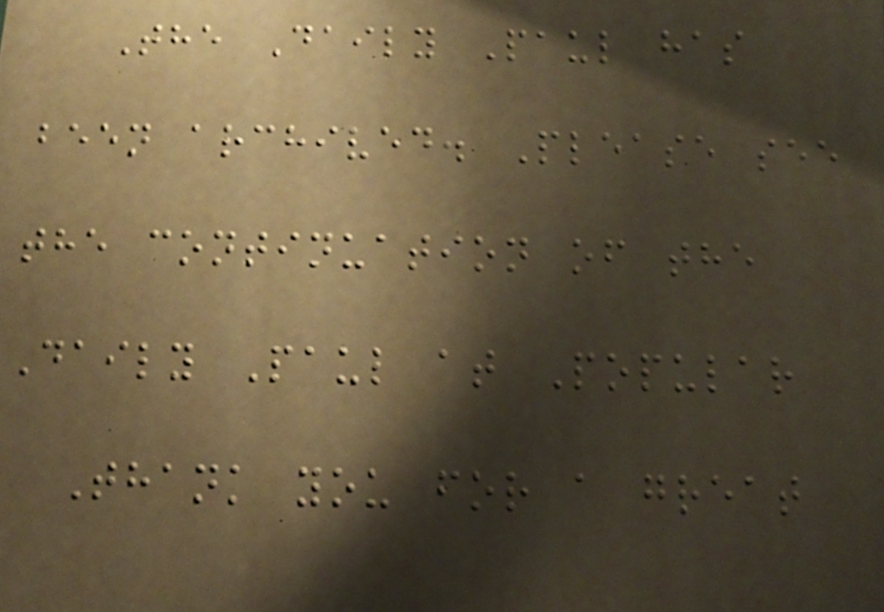The Daily Paul has
been archived. Please see
the continuation of the
Daily Paul at Popular
Thank you for a great
